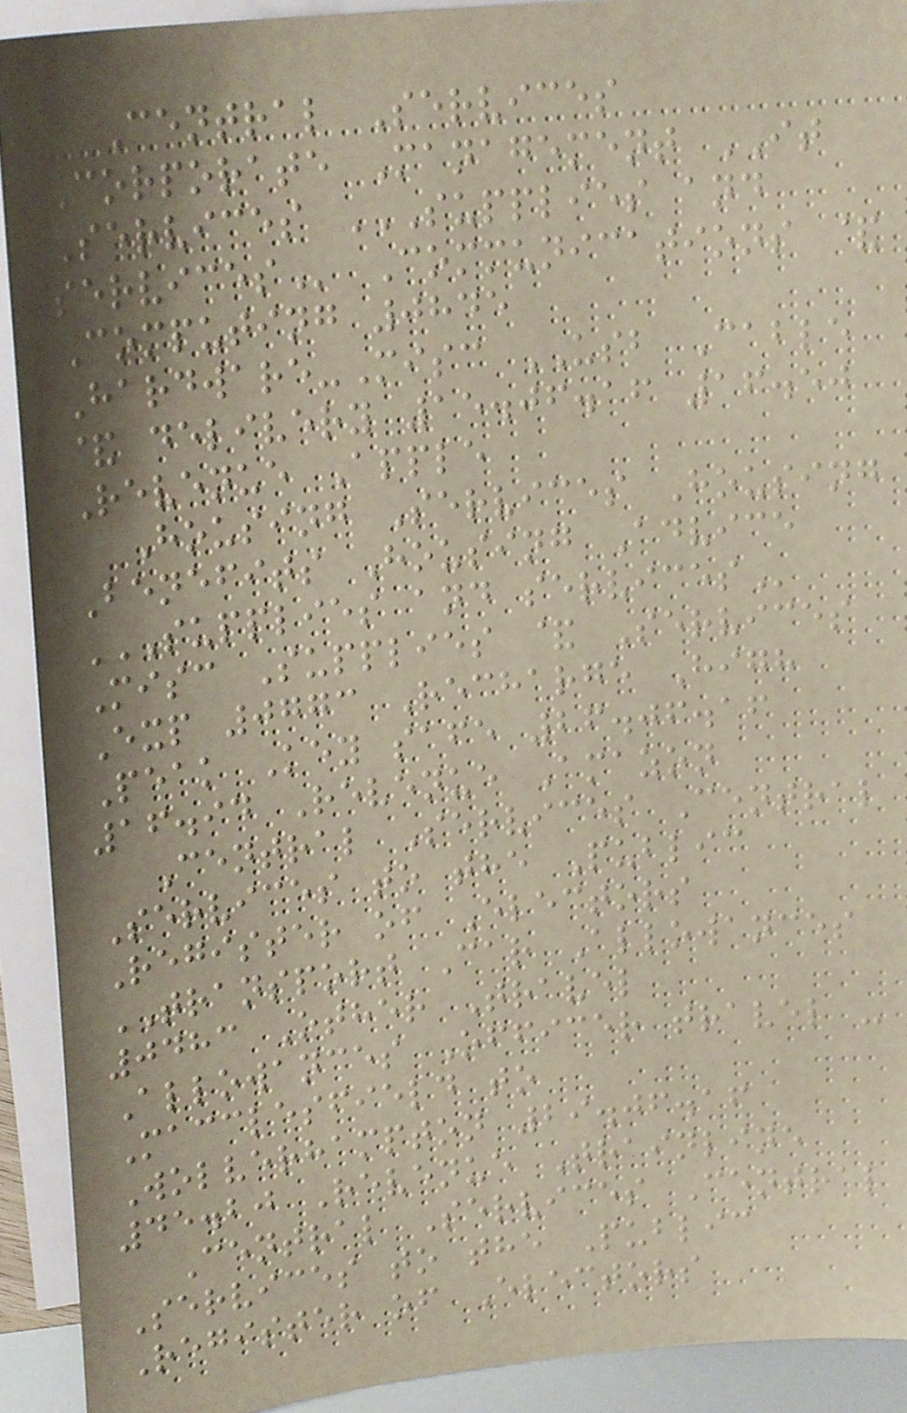Central Services
Corporate Management IT
Services SUPPLIES AND
SERVICES Communications &
Computing 0845
Hardware-Misc USB Cable
& delivery 15.06.16 16.50
Revenue Apple
Housing Services Housing
Benefits Housing Advice
SUPPLIES AND SERVICES
Misc Supplies & Services
Exp 0773 Recharge High
Peak Key safe 26.06.16
16.94 Revenue Amazon
Central Services Central
Services to the Public
Register of Electors
TRANSPORT Car Allowances
0483 Other Travel
Allowances Officer travel -
Macclesfield to
Wolverhampton 29.06.16
45.20 Revenue Trainline
Central Services Central
Services to the Public
Register of Electors
